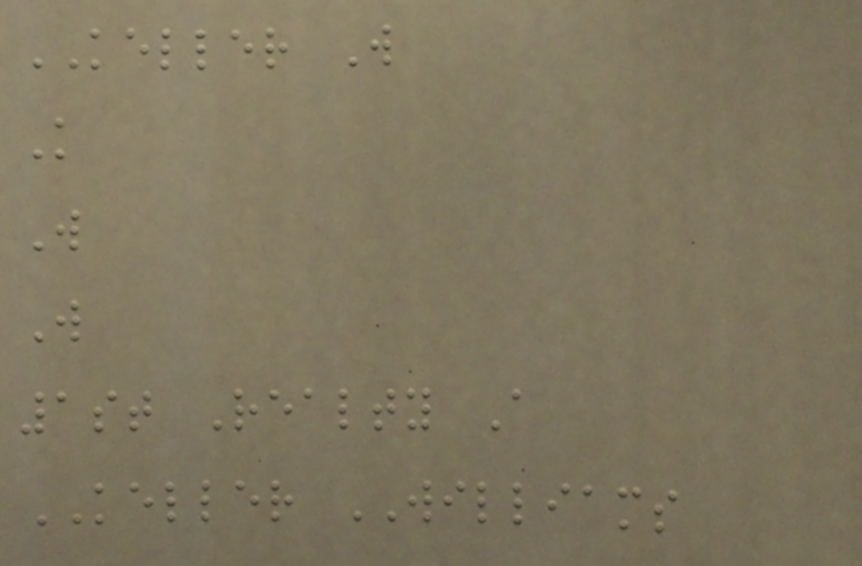KELLER W
K
W
W
1st Realty A
KELLER WILLIAMS
